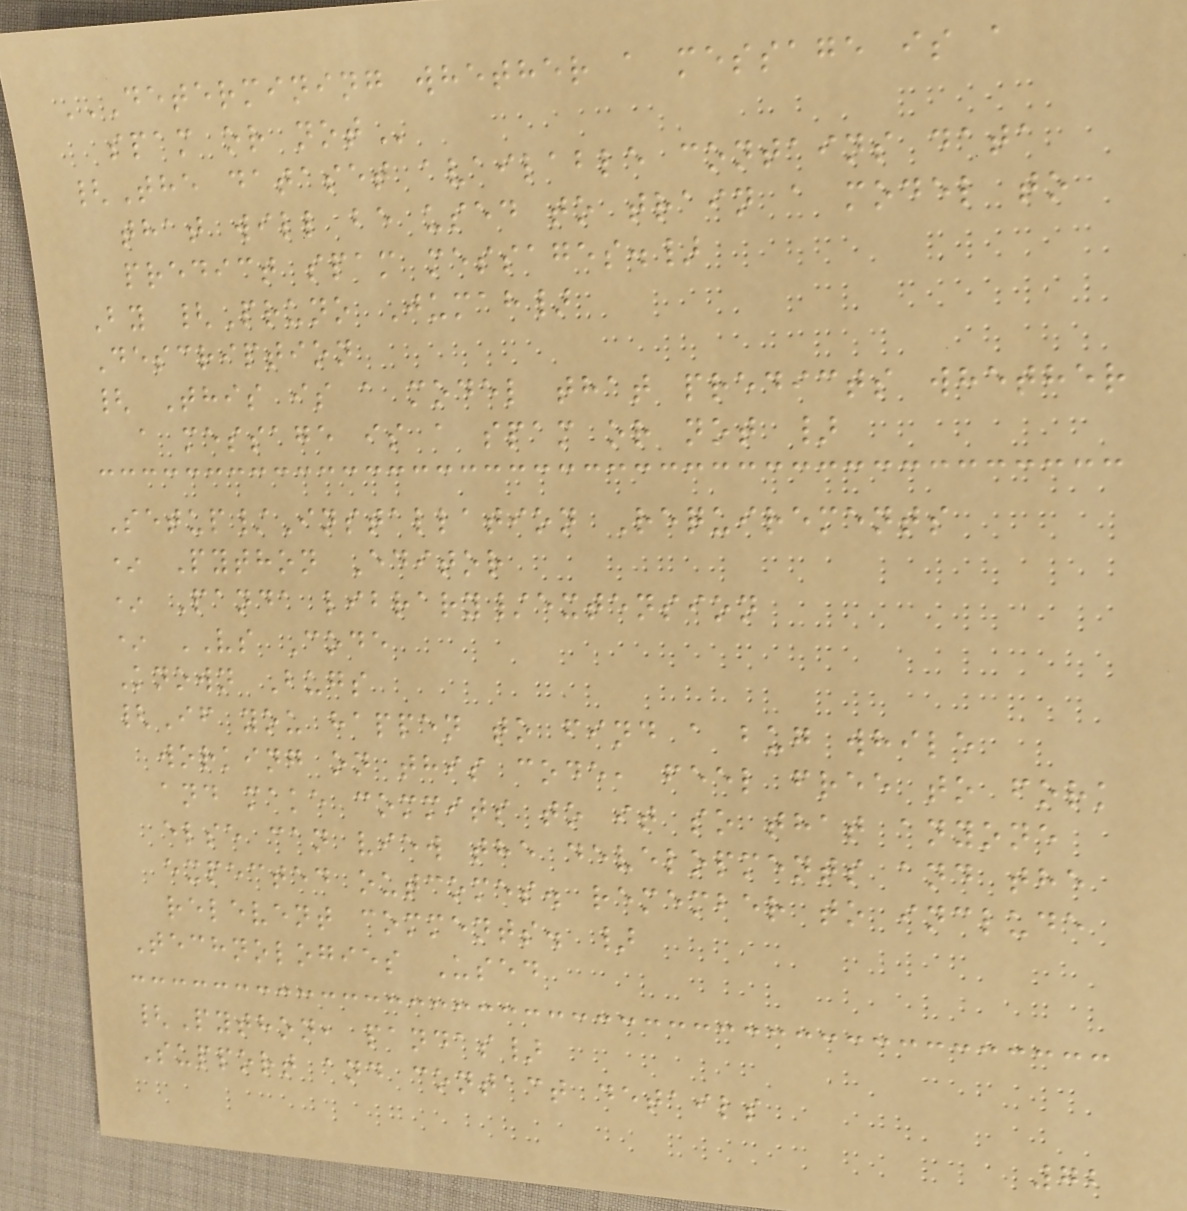DETERMINING WHETHER A MESSAGE IS A
SPAM OR NOT
{The dataset available contains data
that will be used to train a model to
predict spam messages.}
By {Pruno Jumah}
Description
{ This is a model that predicts whether
a message is a spam or not }
Setup/Installation Requirements
* Python Editor
* Panda library/extension
* VS Code
Known Bugs
{If you happen to find a bug while
working on this code, feel free to fork
and make commits to it so that anyone
else can view the developments and the
expected outcomes. remember to include
relevent comments. }
Technologies Used
{Python, pandas}
Support and contact details
72
